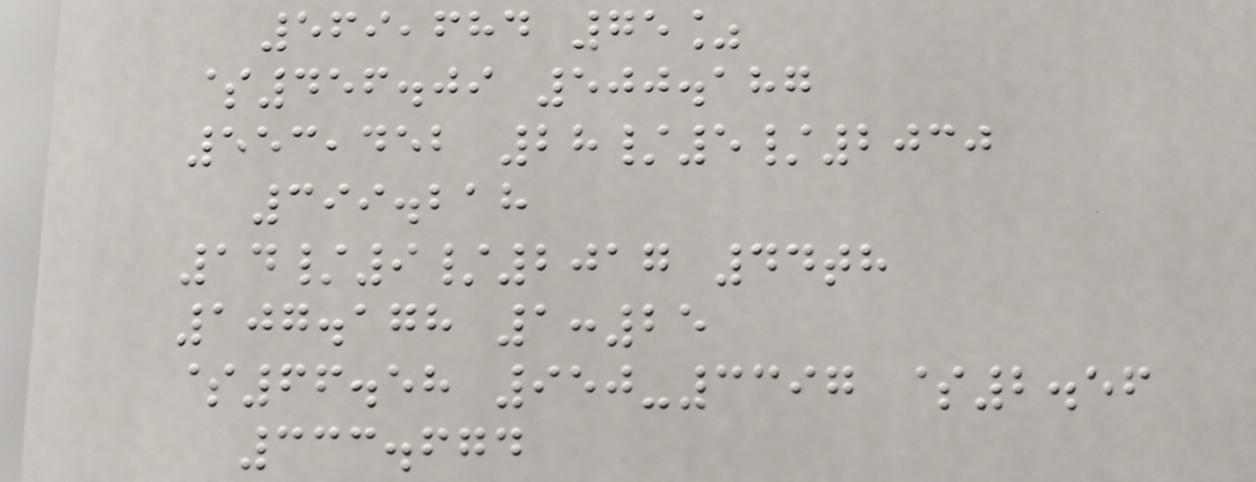569,684 75%
$456.09 500.187
553,452 28/5/2030
399.218
14/9/2017 44th
107.178 1:25
$66.58 950-3397 $2.56
333.674
